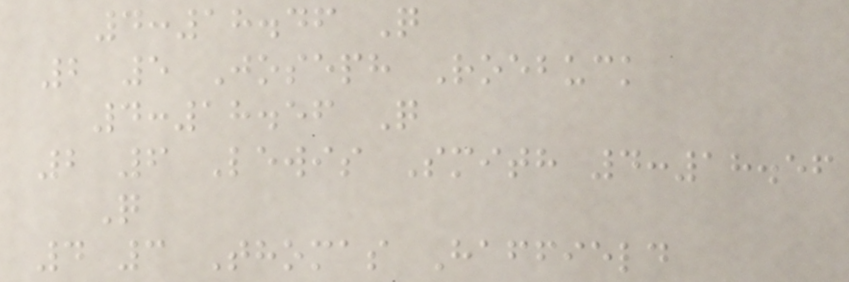4:18.46 Q
2 5 Joseph Roebuck
4:18.56 Q
2 6 Lewis Smith 4:18.56
Q
4 3 Thomas Haffield
